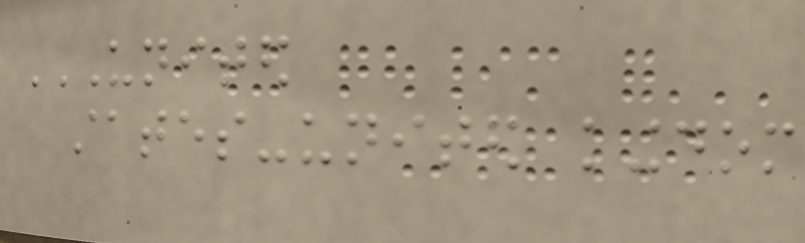UNITED
STATES-UNITED KINGDOM
